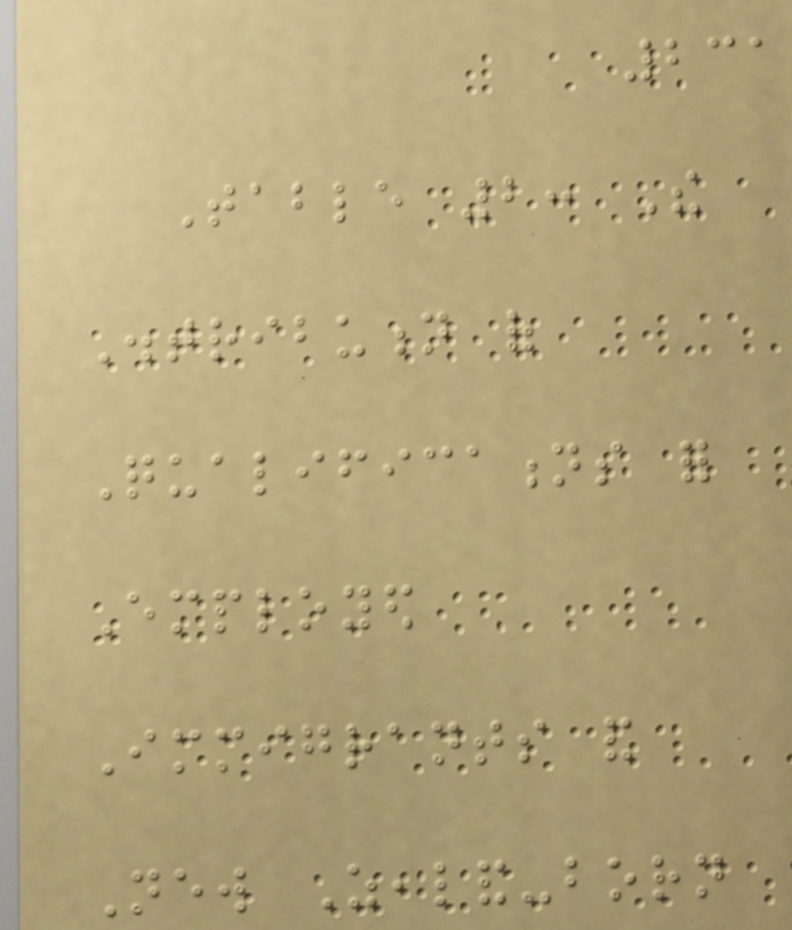231
Table 2: The
Distribution of
Qualifications for
Employed
Immigrants and
New Zealand-born
